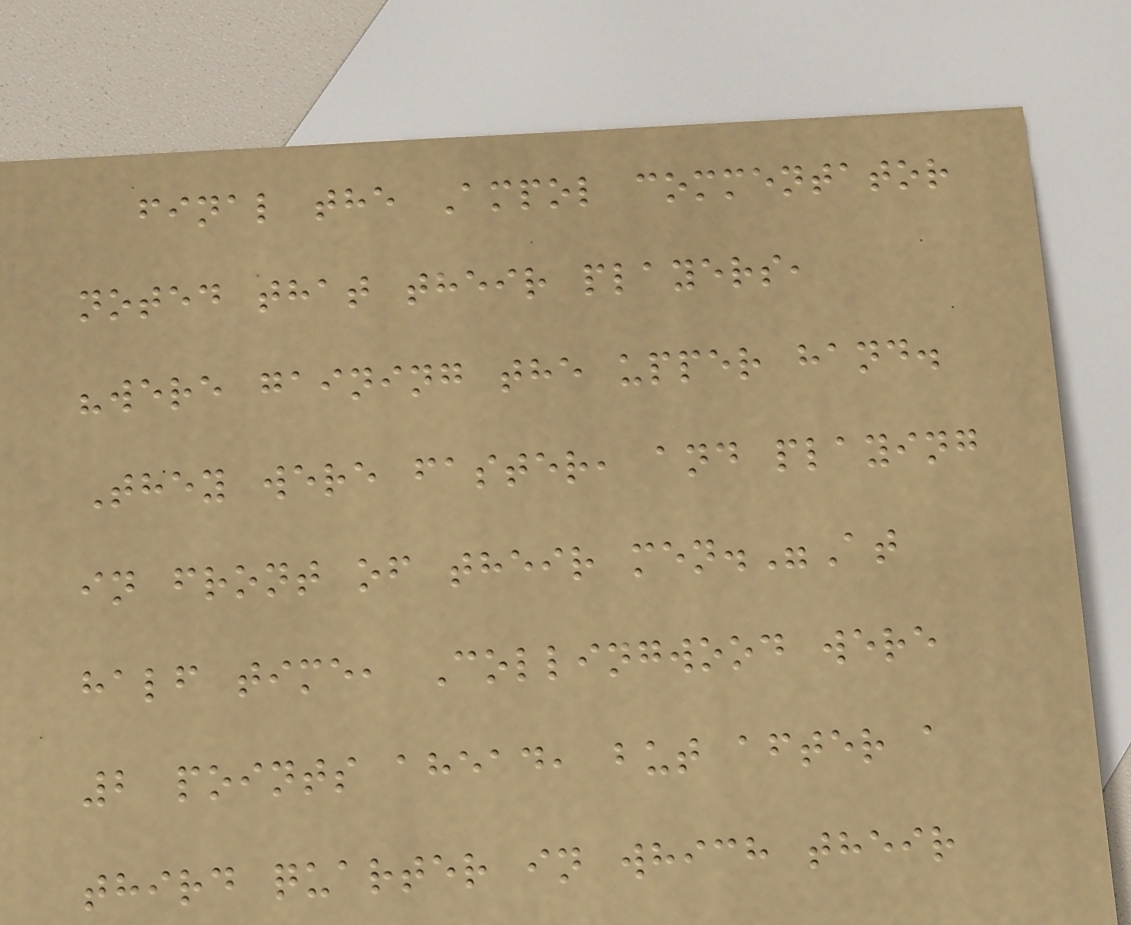final the Ampol commentator
noted that their players,
"were gaining the upper hand.
They were faster, and playing
in front of their men."At
half time, Collingwood were
2 points ahead, but after a
third quarter in which their
